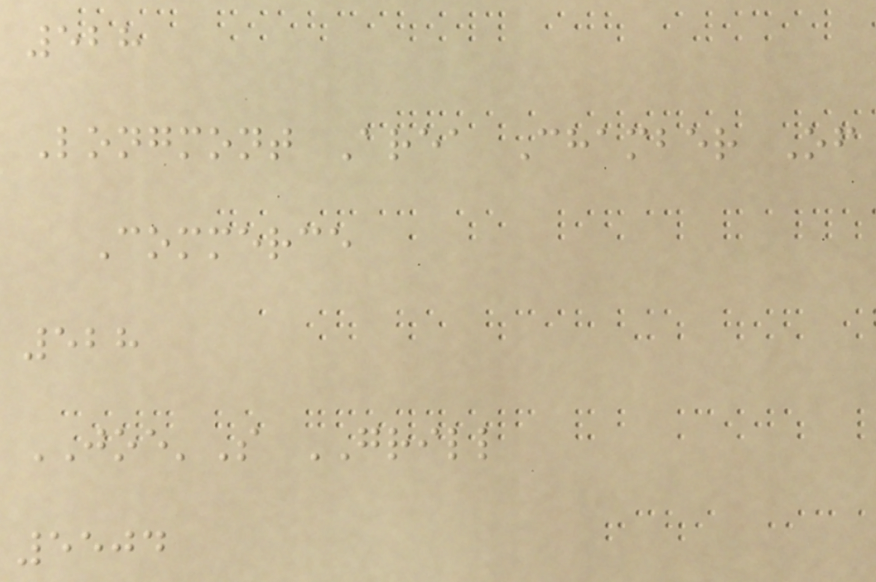528
Longmont Area Chamber Of
Commerce
528
JOE'S GRILL
5504
